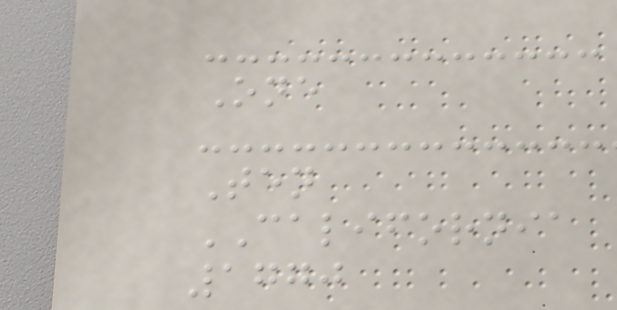One
Ten
CALIFORNIA
1770
